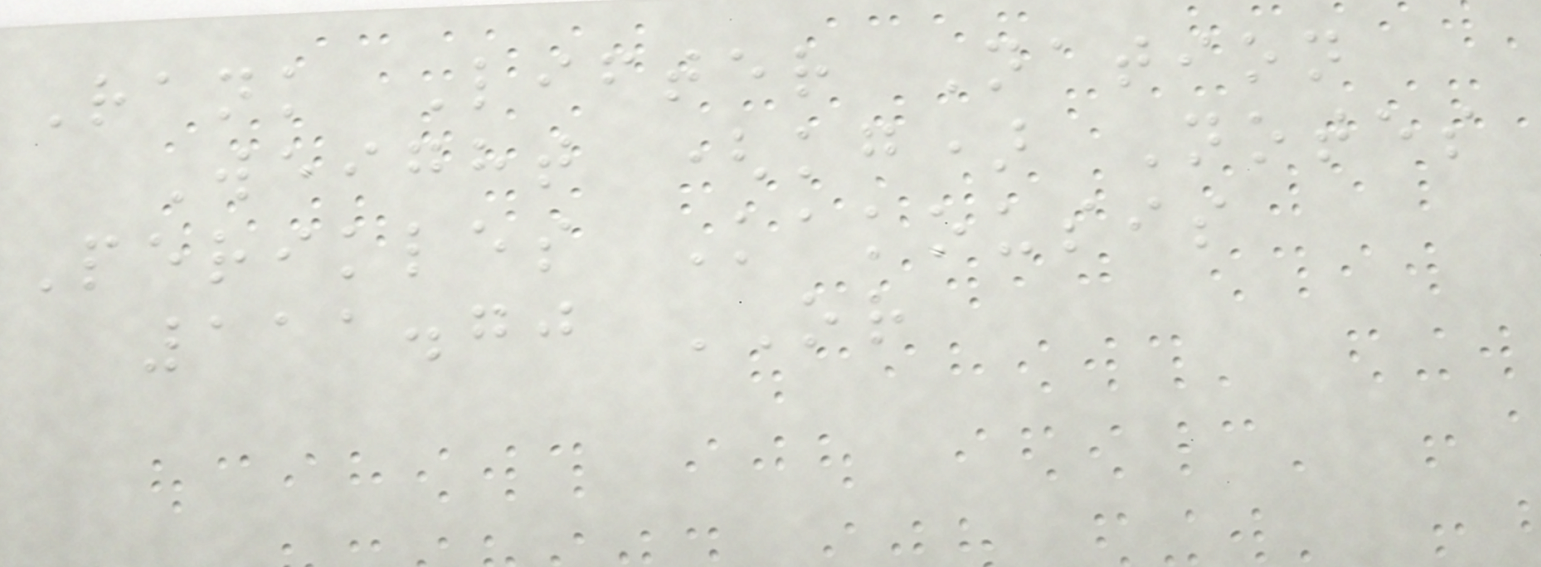Rank Lifter Nation
Weight (kg) Notes
Perikles Kakousis
111.70 OR
